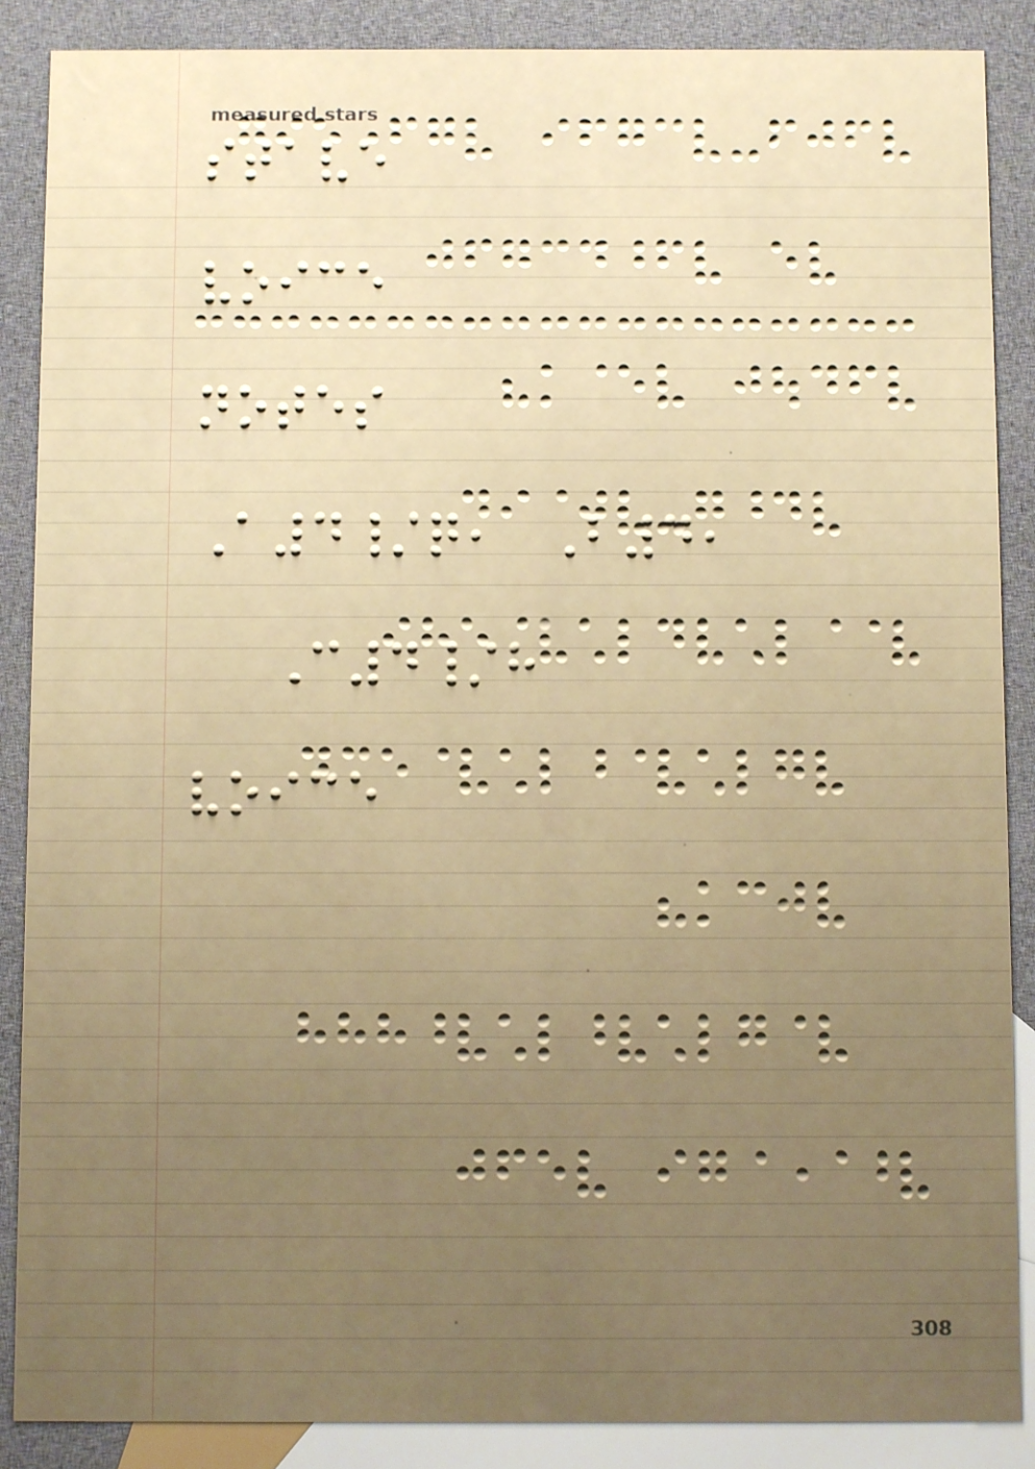stave
voice
notes
A4/q, B4,
C4/h
voice
